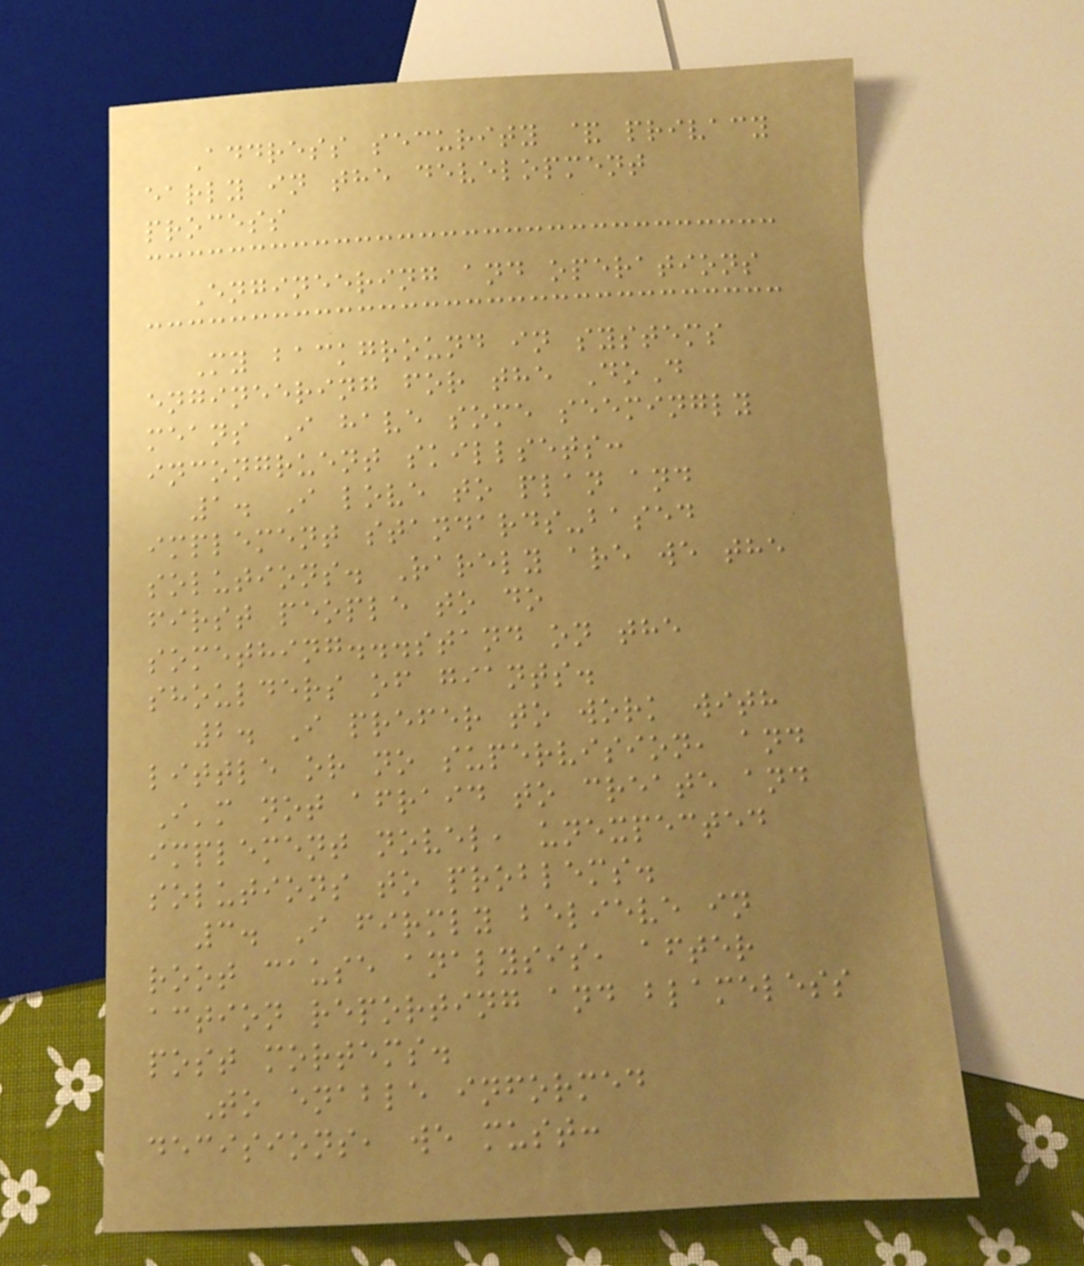Address security & privacy
early in the development
process
Engineering and operations
My background in systems
engineering for the DoD
means I have some seemingly
incongruent skillsets:
1. I love to plan and
implement standards-based
solutions. Rarely are we the
first people to do
something...stand on the
shoulders of giants.
2. I prefer to work with
little or no supervision, and
I'm not afraid to create and
implement novel, unexpected
solutions to problems.
3. I firmly believe in
root cause analysis, after
action reporting and blameless
post mortems.
To enable informed
decisions, we must:
